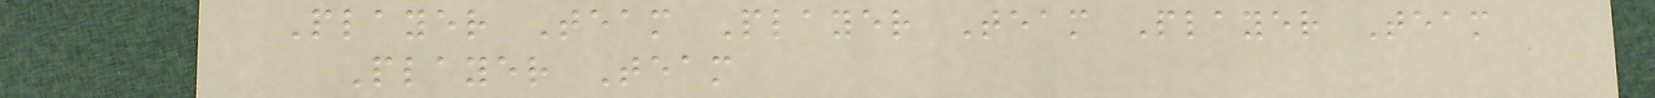Player Team Player Team Player Team
Player Team
